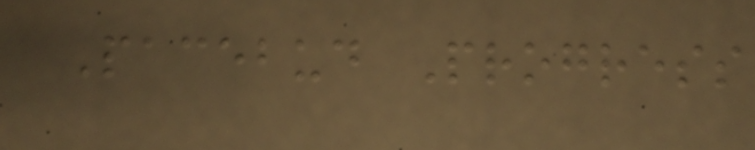Pacebud Progress
